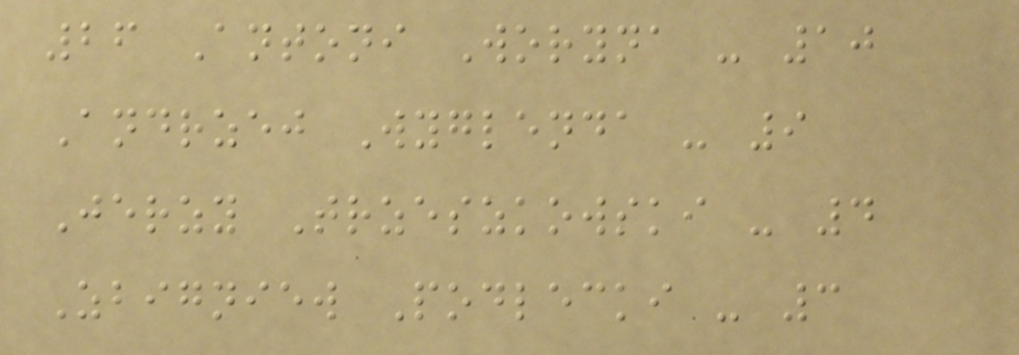26 Antoni Woryna - 10
Andrzej Wyglenda - 9
Jerzy Trzeszkowski - 4
Zbigniew Podlecki - 3
